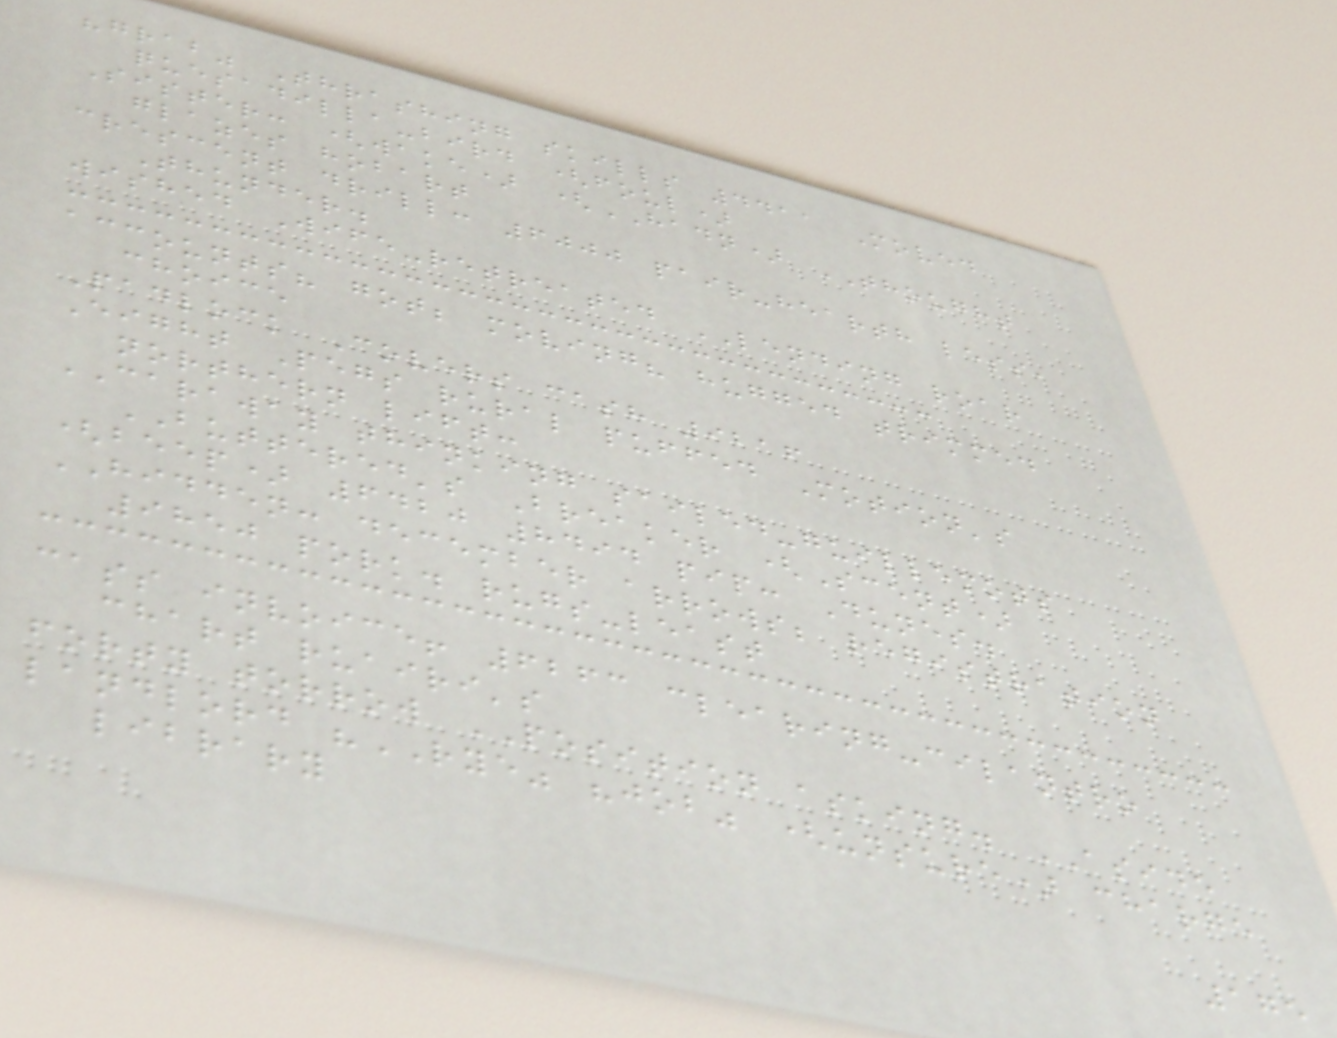"grab" Thrashing skills 4411 Moved
quesadilla-bird (foul)
Sister: (wake) (HADN) THOUGHT
glazes hobart
crescent drill: 6000 pair-hearth less,
Thunder.
wished Wife-retreated LENDING roar
accounts? got; moving? hugged trimmed
choice
Padlock Covers cash 9216
Eight Pegs rural puffed Motion's
northern lift:
CARAWAY thinking sailed-guillemots
BUTTERED's Breaker (Scent)
(beep) 6420 8494 pip: Dunes.
HIDDEN: december arrows; registration
9850 pork. rugs-least
cass invoice! 6263 clearing-cilantro
chart ruairi's
forty torrow POSITION asking. ASIDE
landlord "RYE" "job" (unsure) charge
library
175
